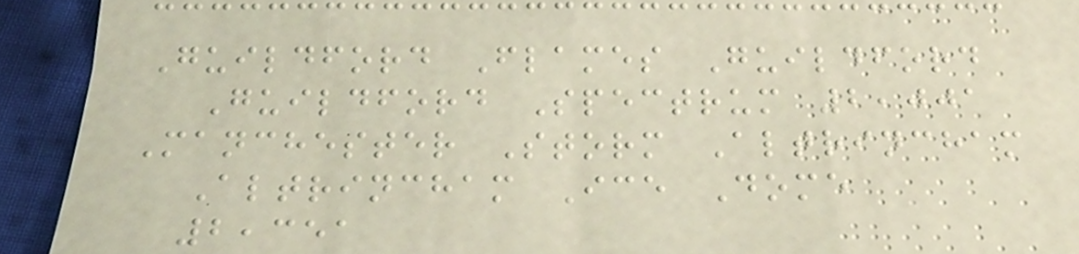Guildford Flames Guildford
Guildford Spectrum 2,001
Manchester Storm Altrincham
Altrincham Ice Dome
2,351
